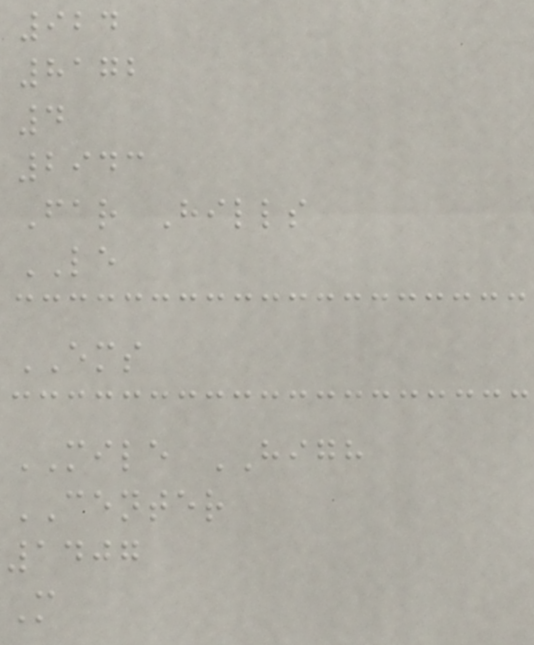924
8172
4
2943
Far Hills
LE
EMS
MILE HIGH
CENTER
1407
M
